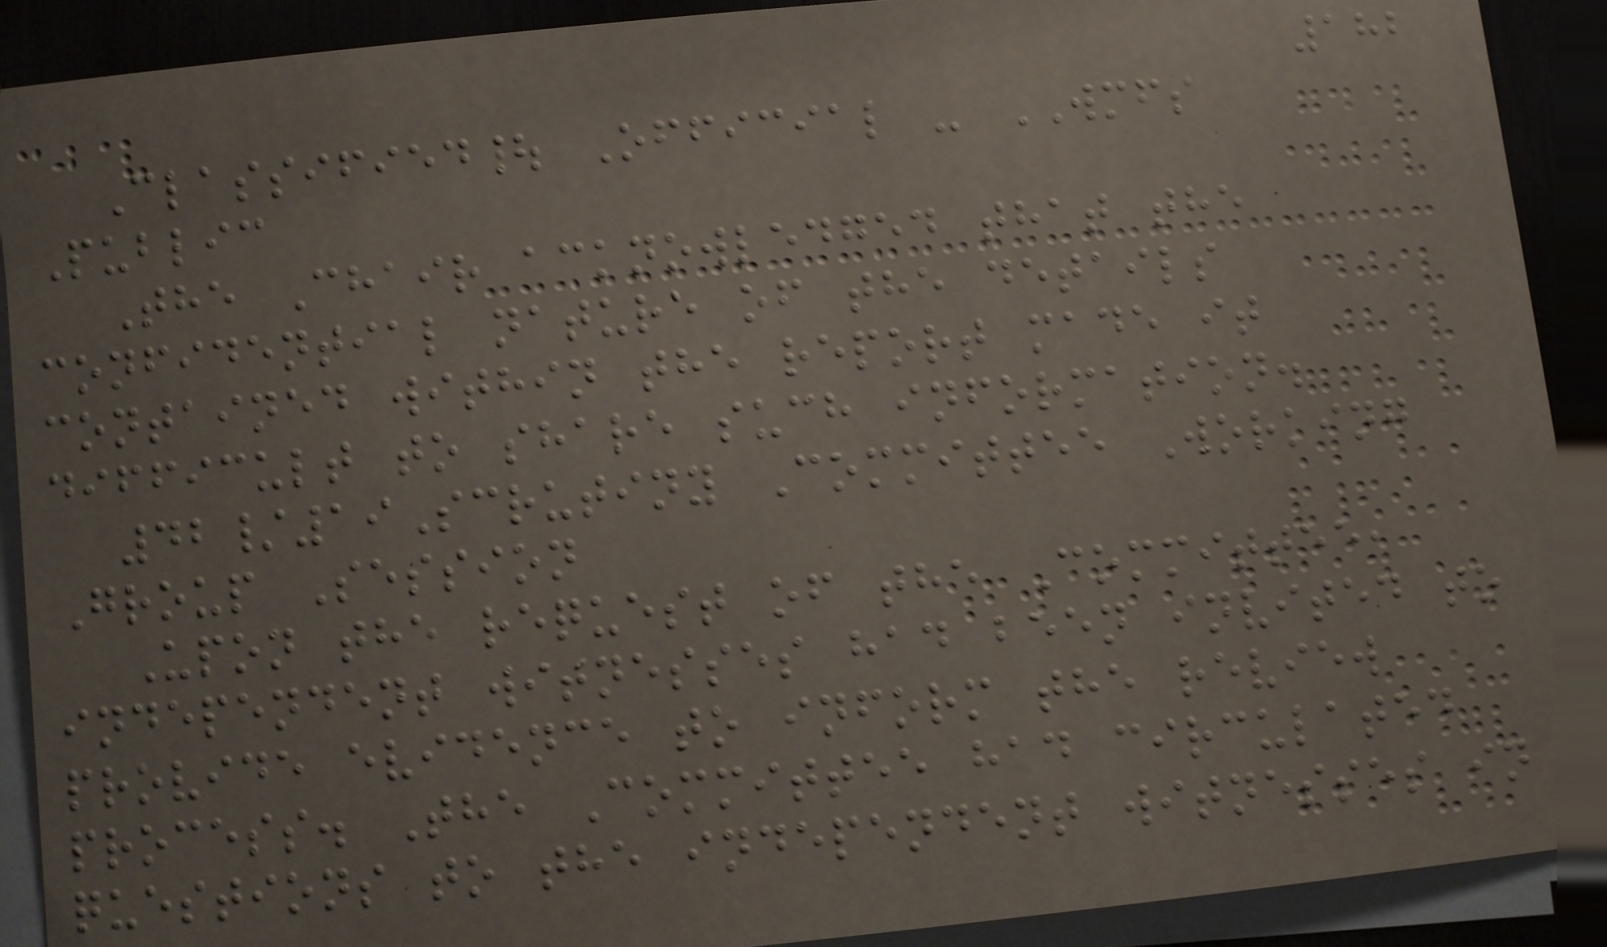182
Classified| Official - WMFS
Public
The Chair acknowledged that the
confidential nature of the details
contained within the report made it
difficult to share such information.
42/19Scrutiny Committee Working
Group Session
Upon the request of the Committee,
independent witnesses had been invited to
provide evidence to inform the review
process. The Committee had circulated
questions to the independent witnesses in
